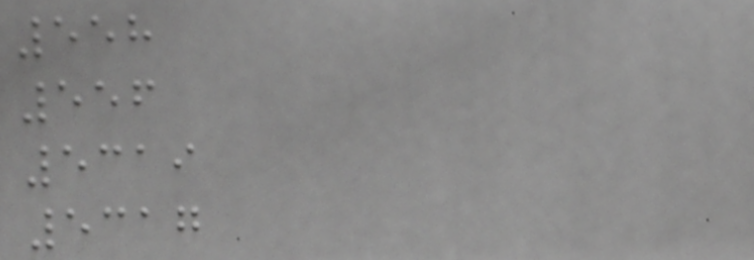558
556
5319
5317
